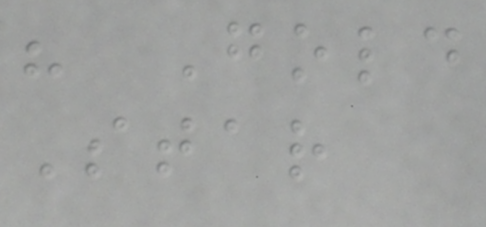" Gold
Star
